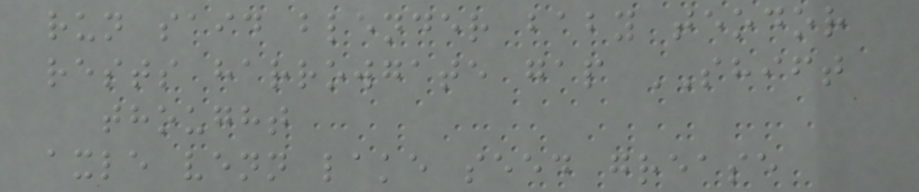run said blender baby teodor
rests harrowgate gap SHIFT
thought
axle venn lake seed grease
